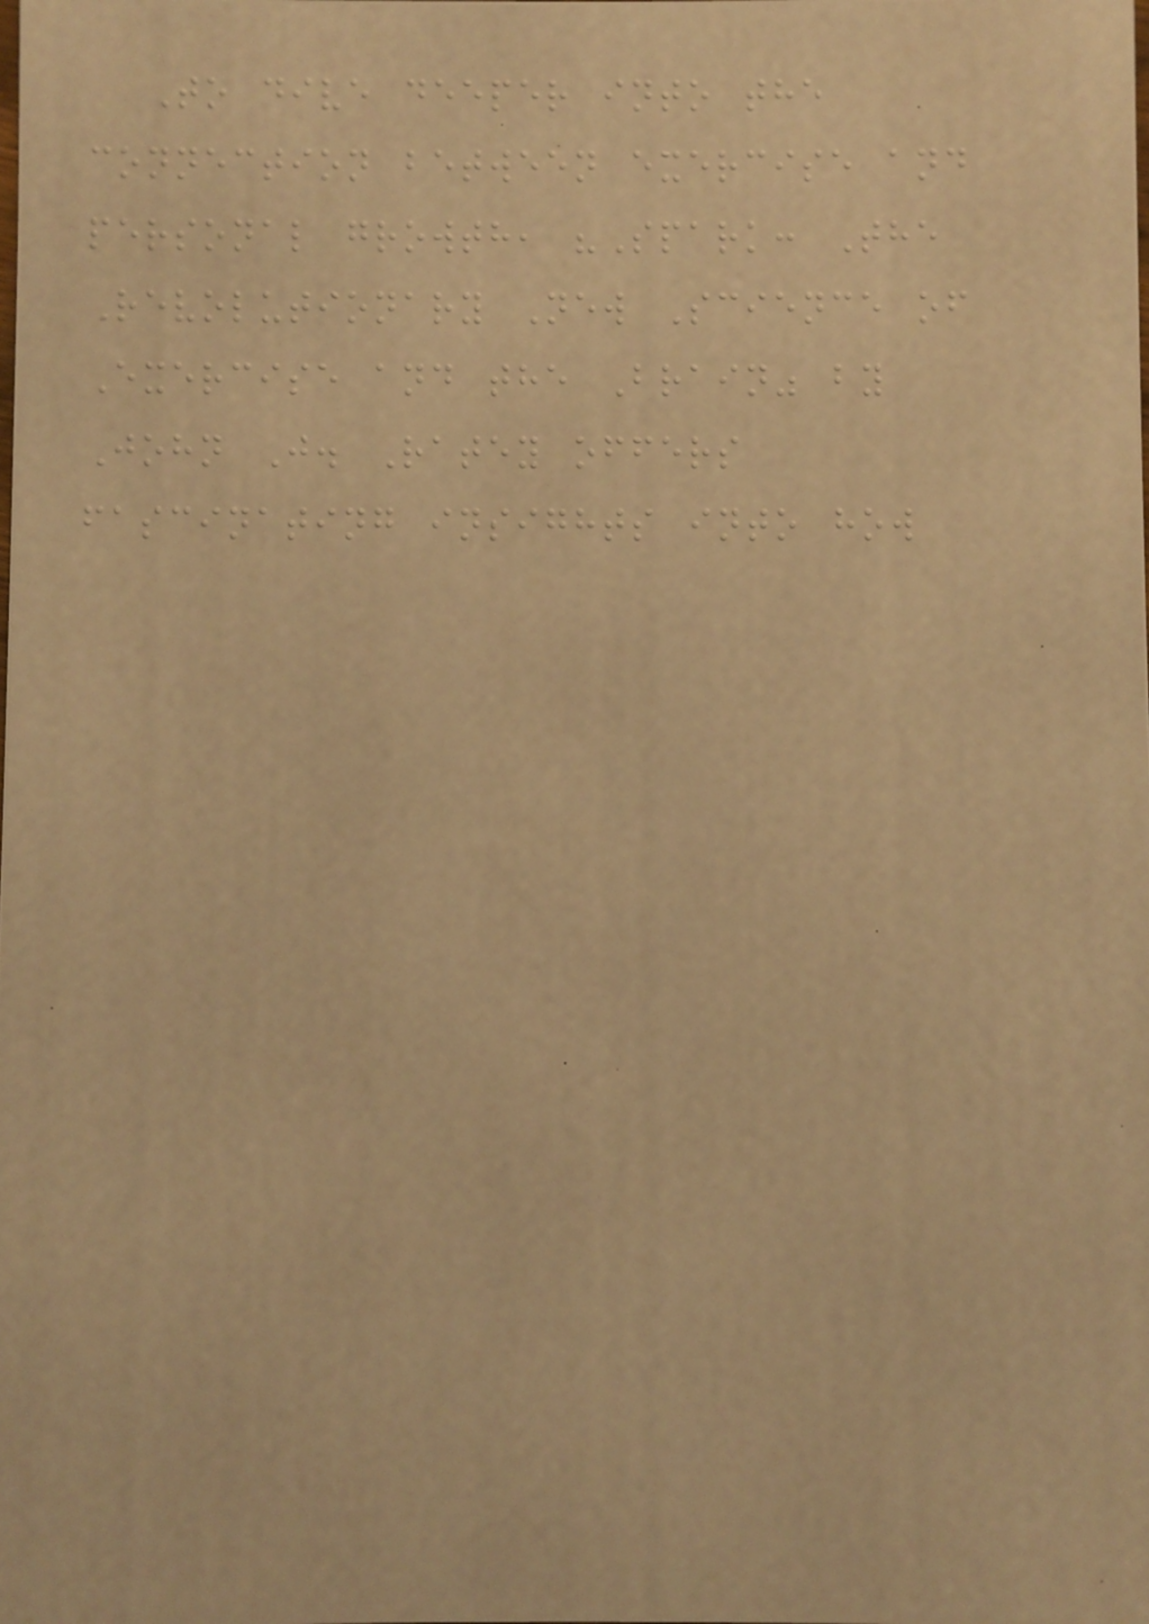To dive deeper into the
connection between exercise and
personal growth, "Spark: The
Revolutionary New Science of
Exercise and the Brain" by
John J. Ratey offers
fascinating insights into how
